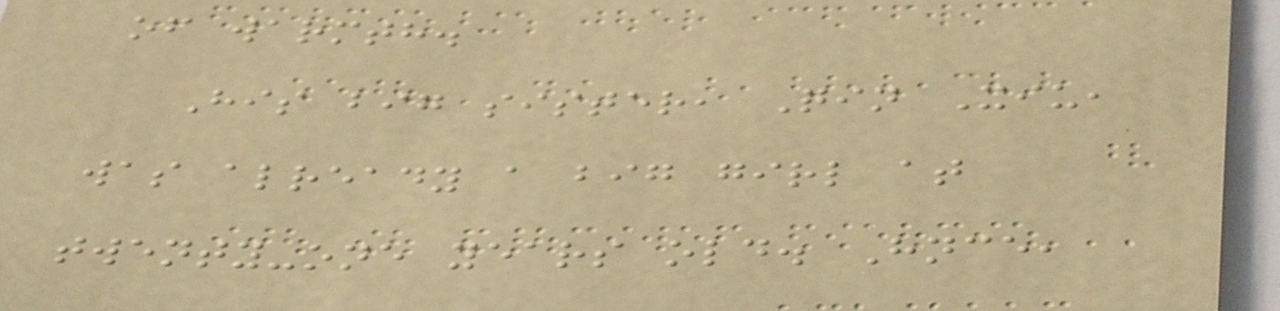of warmth.
His big sister, Qin Xiu,
was already a big girl at
twenty-one years old. Hnce,
